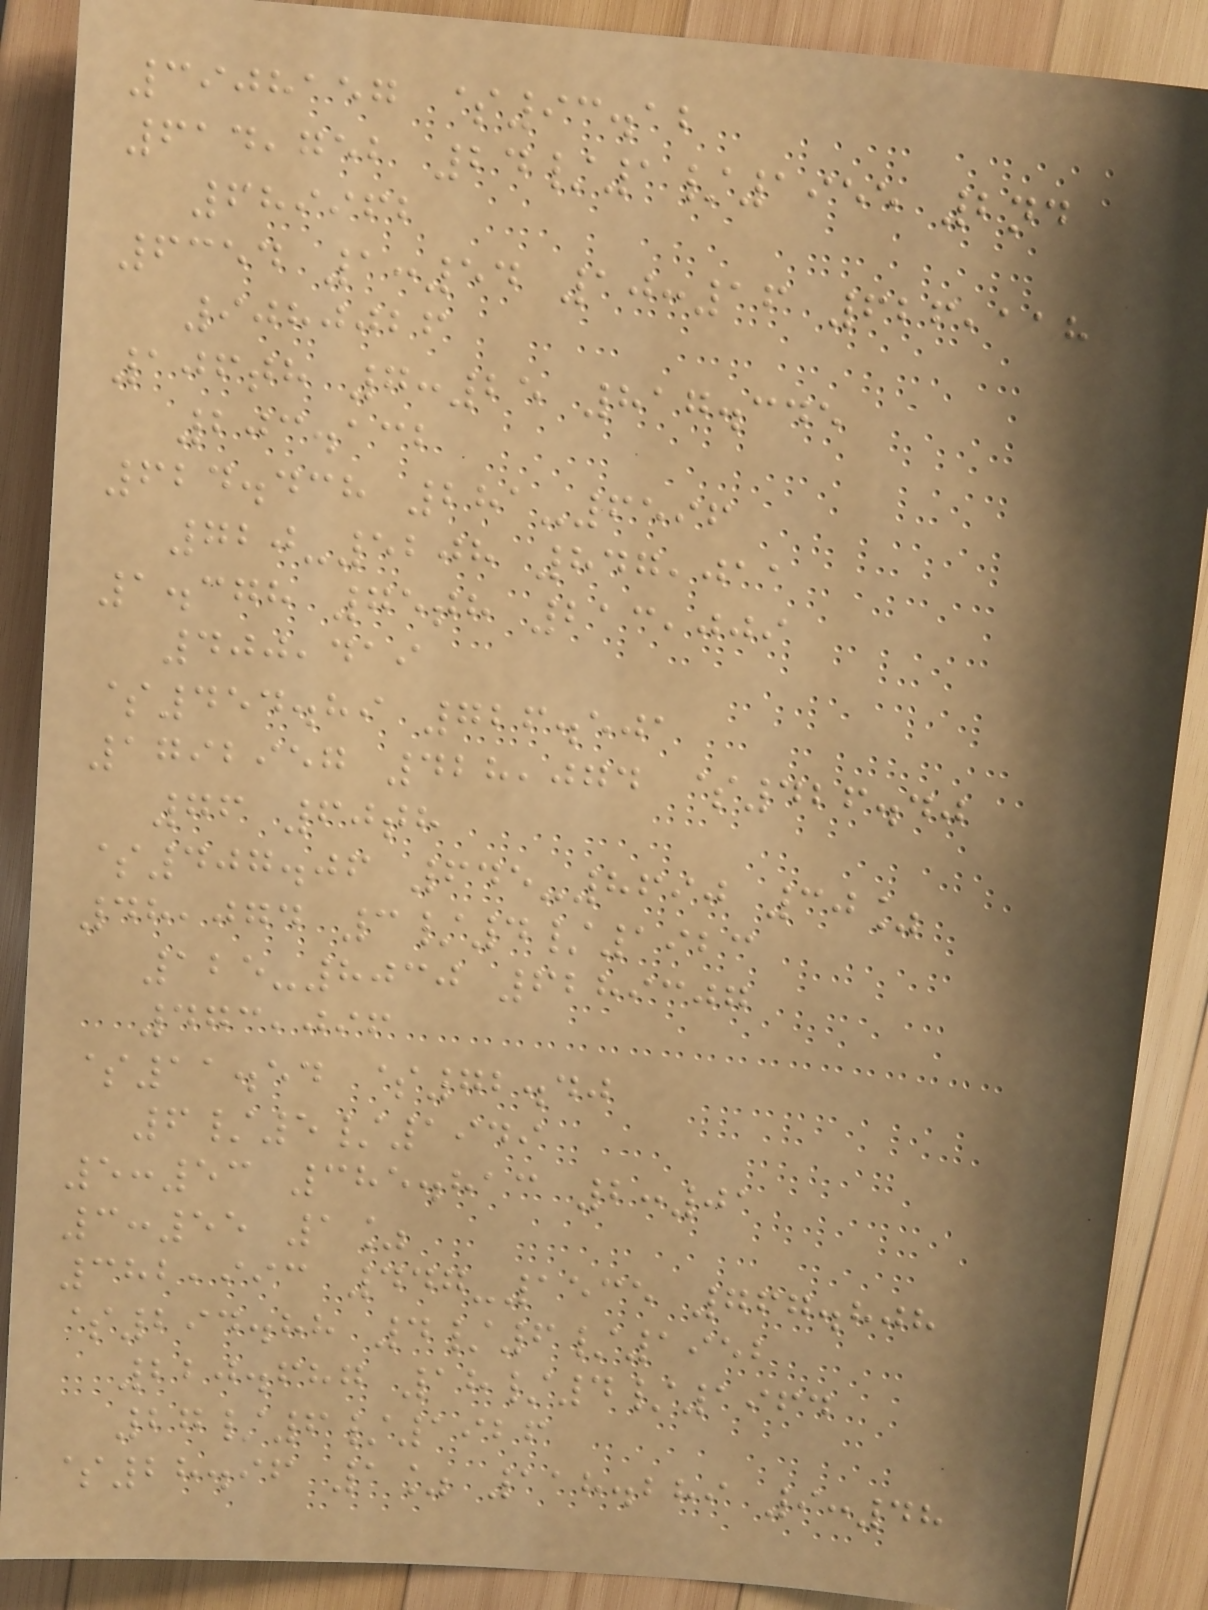3908157 $93.12
614,752 24/1/1955 2nd
689962
6354 1:54 10:16 626,118
9080026
106th 7:25 817.345
203.132
624.438 281-6596
720-5208 847,011
1.378 75th 213,009
400,419
$454.89 726.501
1792957 428,074 $426.40
76 60th
$407.06 645-8690 30%
48,074 3/4/1923
125-8030 6289307
473,096
$11.54 $72.40
6/5/1949
5:53 385.813 2:01
3:55 1%
382,993 447-1535 767.808
$294.88 4/6/1952
220.687 18/4/1964
27/6/1926
$28.96 1% 118.289 9:48
